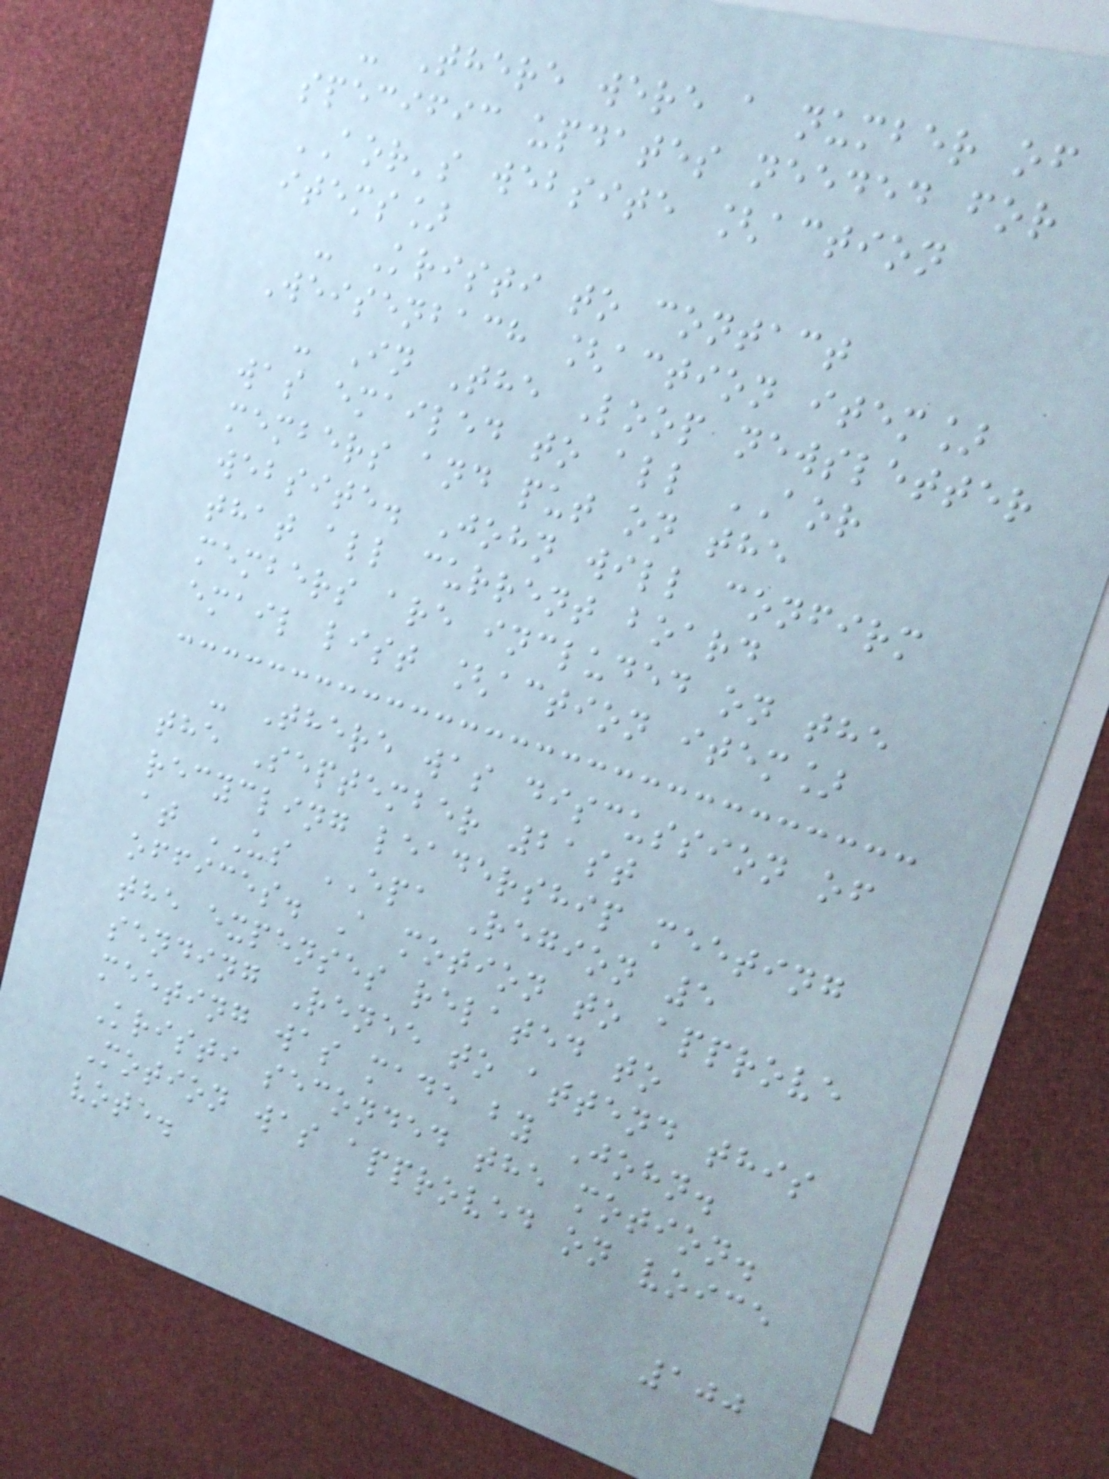- There were a number of
specific updates needed for
AOR's website [action
items]
- Kristi to contact
Weisenbach [action item]
- In The Loop newsletter
was emailed to all AOR
members and put on the
website. John will confirm
that all current board
members are included on the
email list [action item]
- There was discussion of
the September 21st
recycling leadership meeting
at US EPA Region 5
offices. A motion to approve
the expenses related to
sending Renee to attend this
meeting was made by John.
Kristi seconded the motion.
Motion was approved on voice
vote.
100
